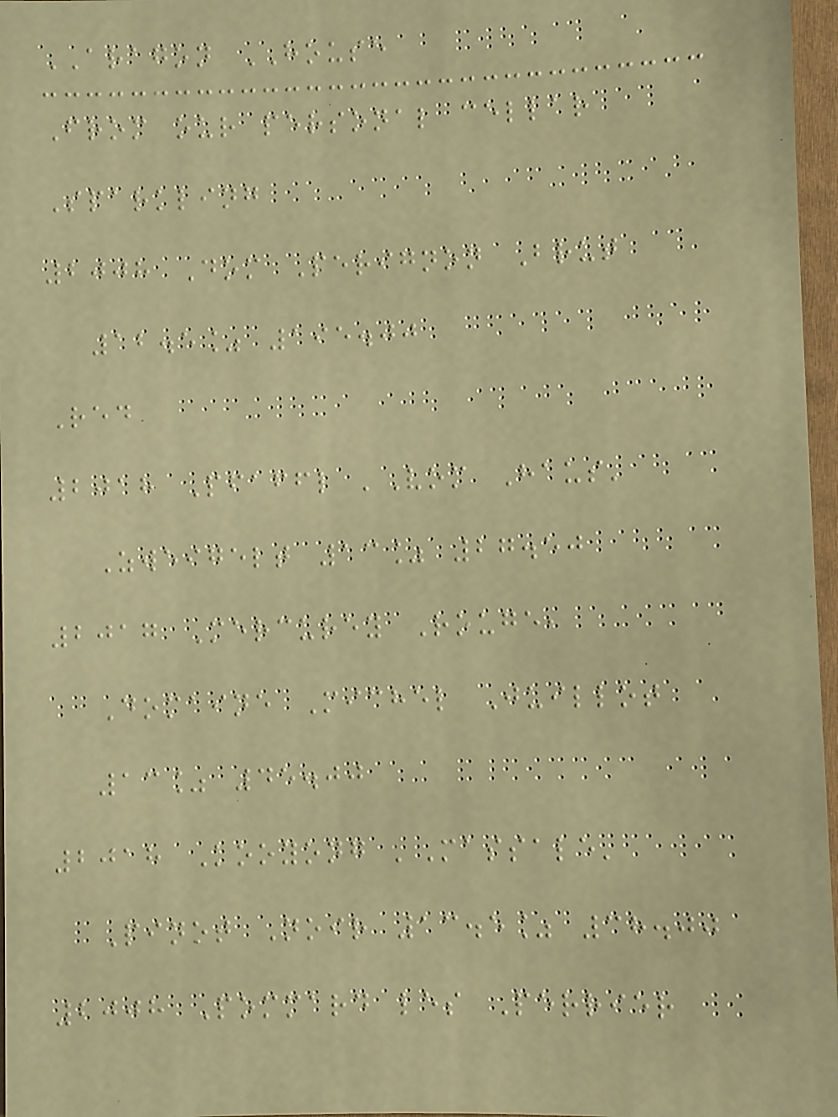ARAGON HOUSE
From our personal cellar
Sparkling
2008 Dom Perignon Brut
12.5% 195.00
Red
2018 Pfaffl 'Vom Haus'
Zweigelt 13% 27.50
2017 Mercurey Rouge,
Domaine Michel Juillot
13% 45.00
2018 Kooyong 'Massale'
Pinot Noir 13.5% 38.00
2008 Pommard les Perrier
